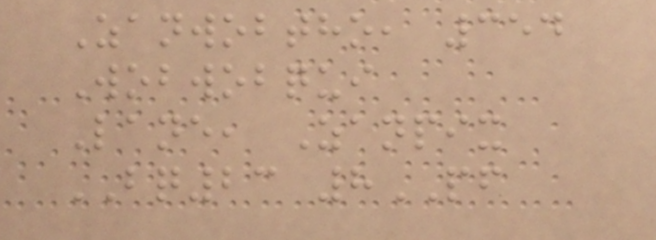Zanwobtho, 354
Wobwobqui
Lane, Zanpix
BQ23 8PF
